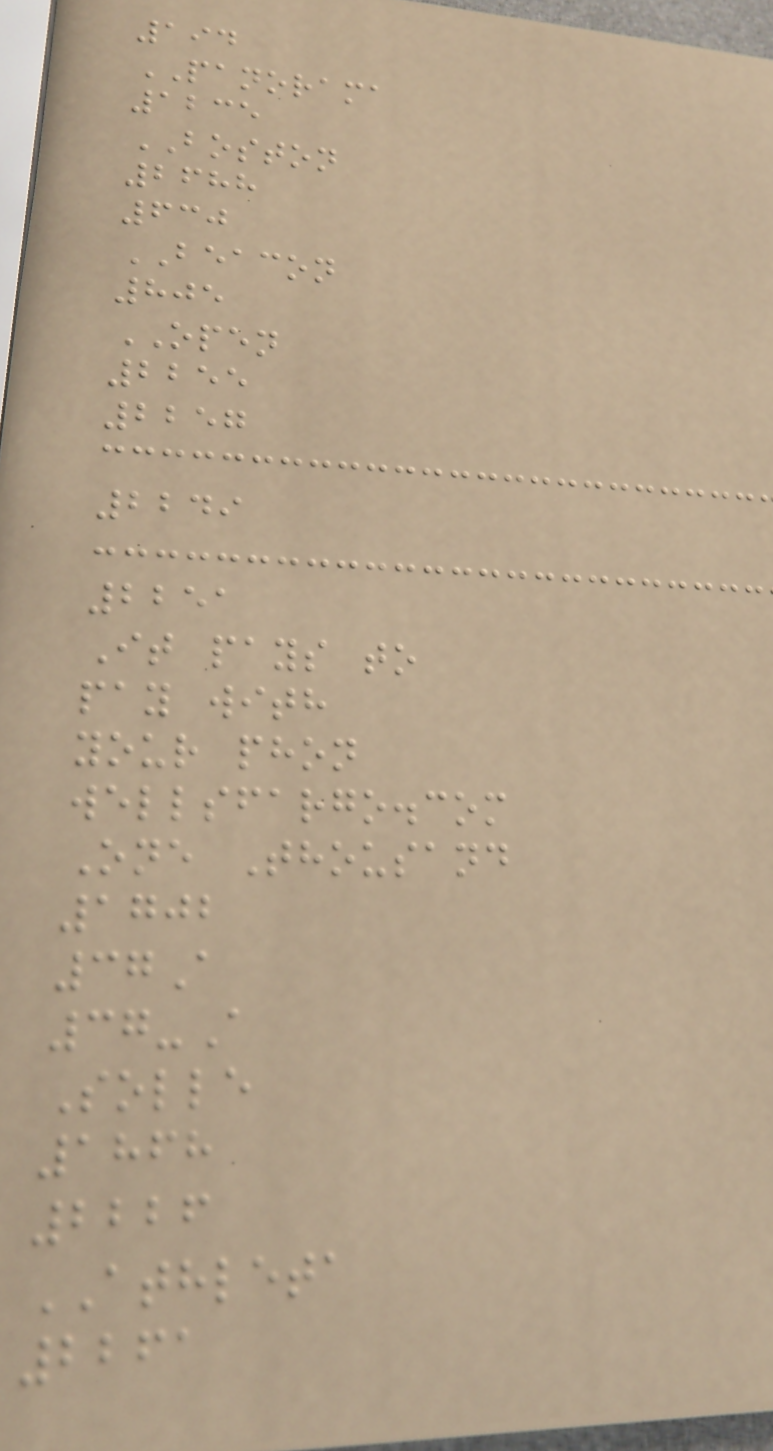194
PANORAMA
1235
BOSTON
2688
630
BEACON
805
OPEN
2255
2257
2249
2251
It pays to
pay with
your phon
wellsfargo.com
One Thousand
1702
37A
37-A
Solle
1868
2226
ATHLETA
2261
